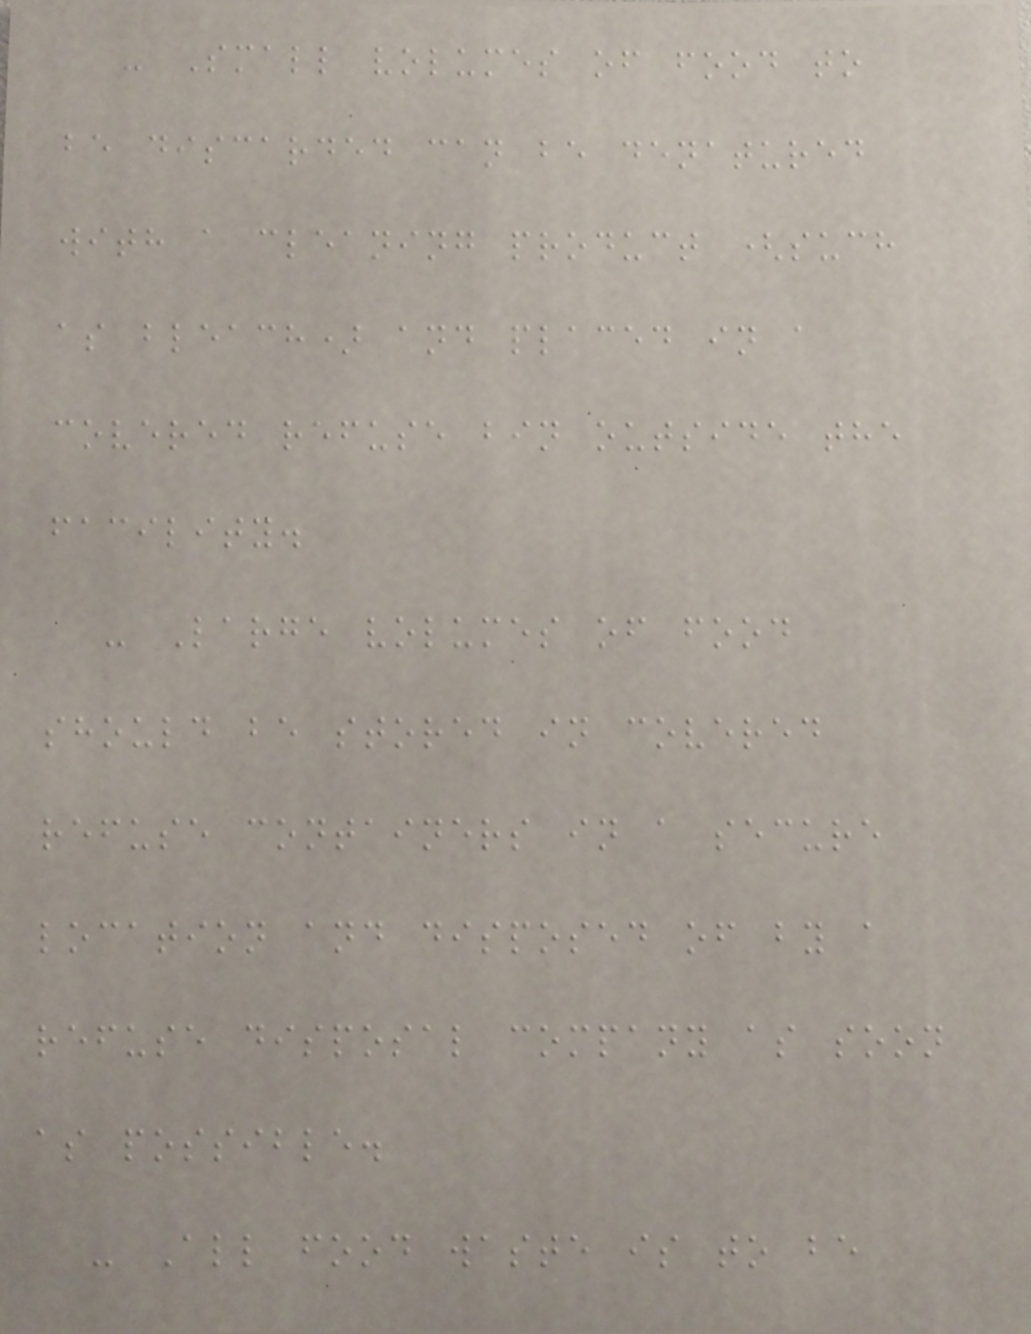- Small volumes of food to
be discarded can be denatured
with a cleaning product (such
as bleach) and placed in a
covered refuse bin outside the
facility.
- Large volumes of food
should be stored in covered
refuse containers in a secure
location and disposed of by a
refuse disposal company as soon
as possible.
- All food waste is to be
